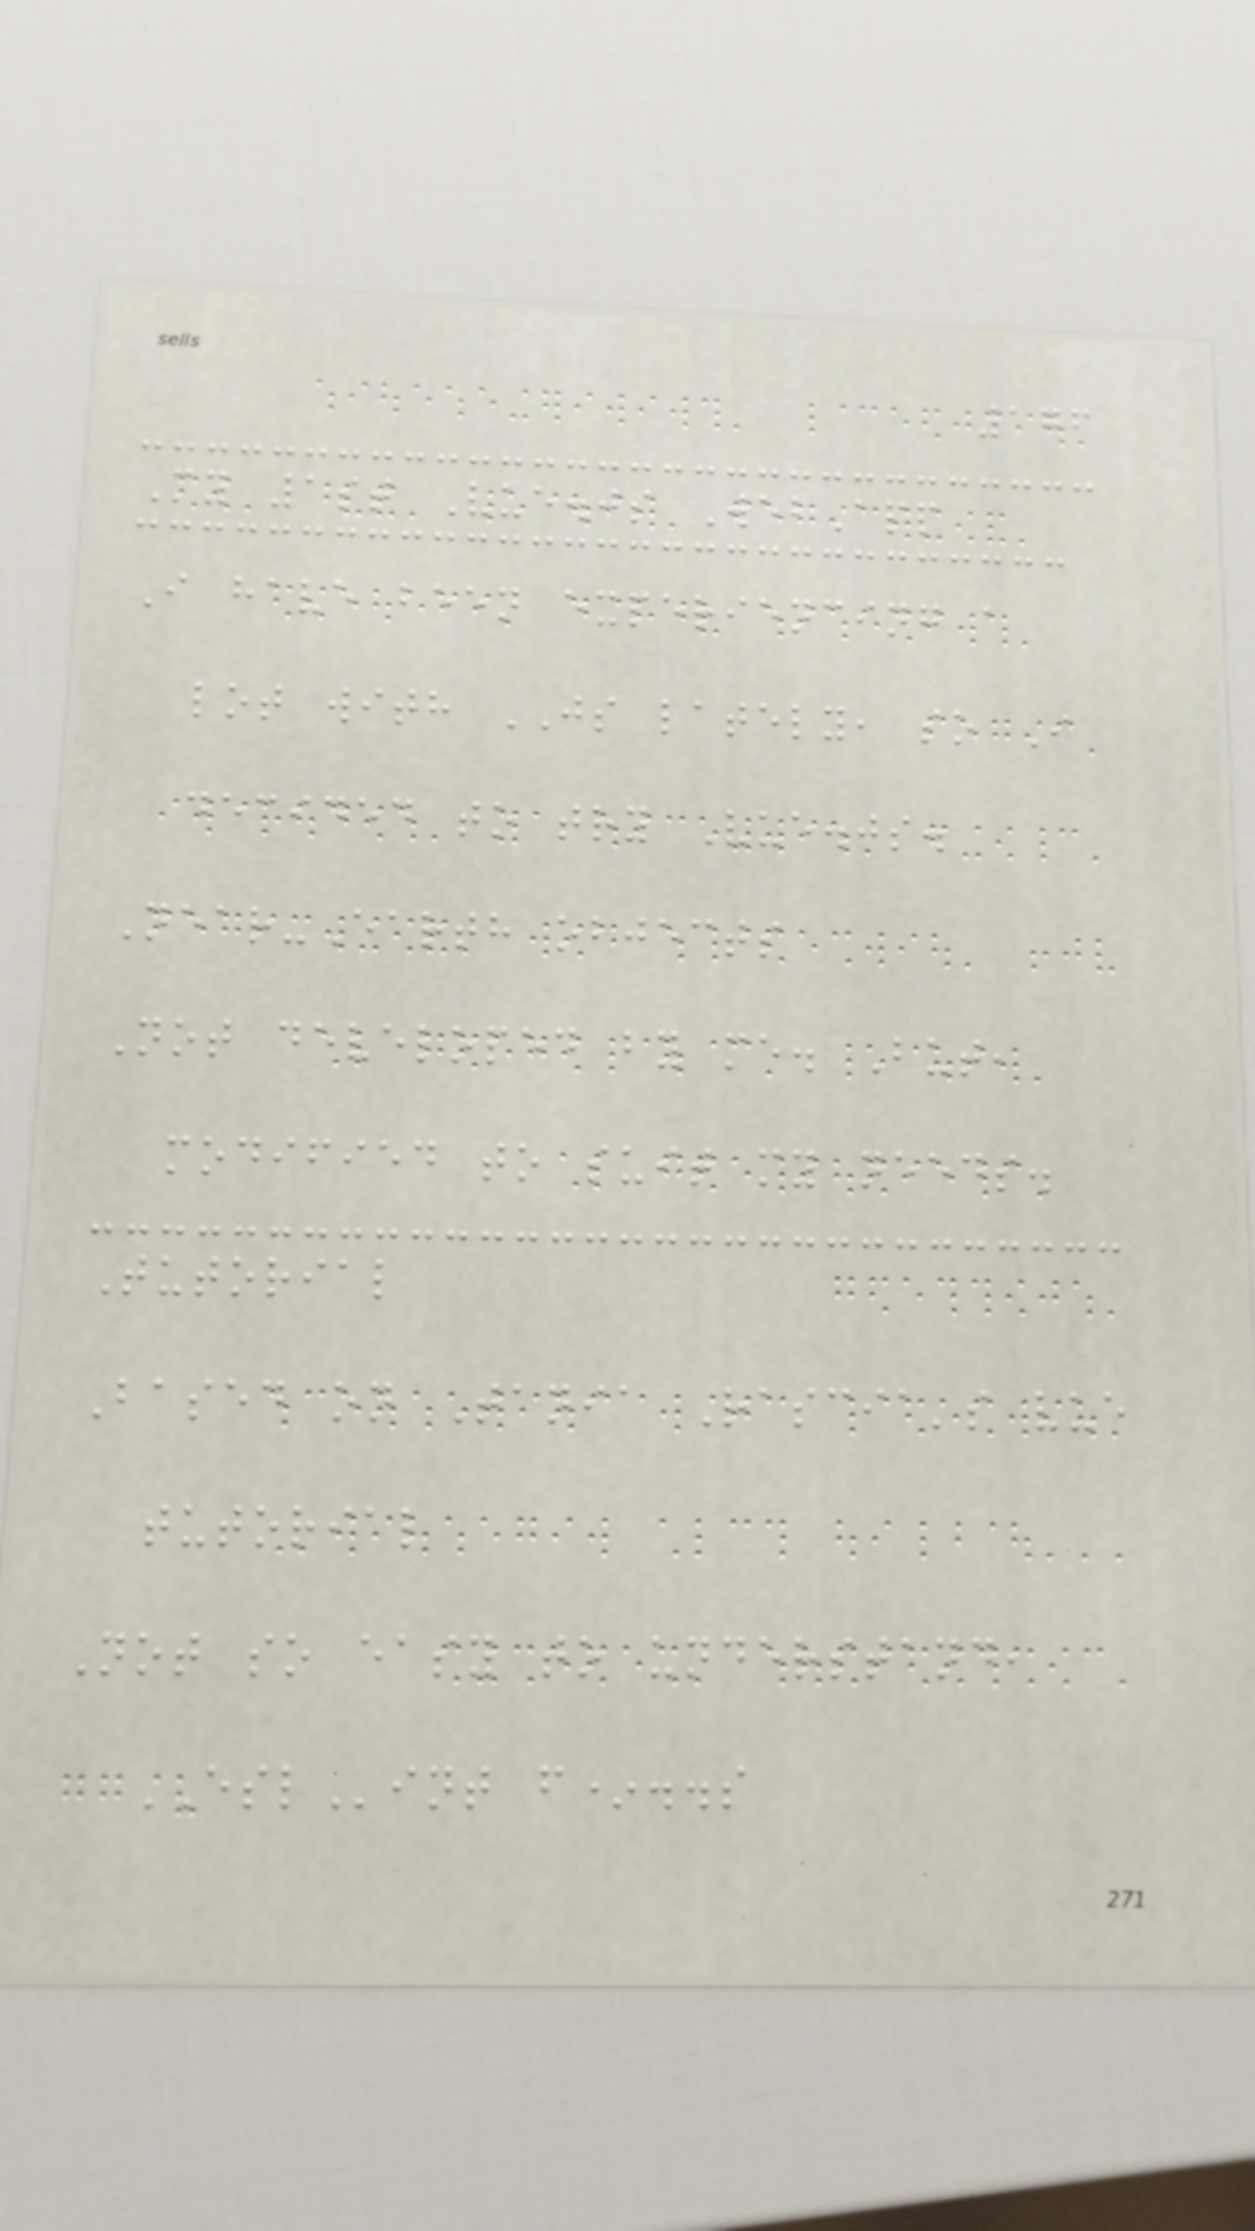176
My 1st Vue.js WebApp
I have been experiencing a
lot with JS lately, so I
decided to try Vue.js.
Near-Earth objects
Not developed by me. But,
modified to suit my needs.
Tutorial
Based on Tania Rascia's vue
tutorial
Not so easy to understand,
ESLint f*..s
